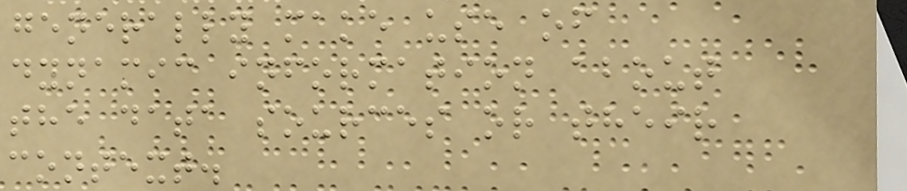generally make use of
dynamic information about
the data sources or their
context.
